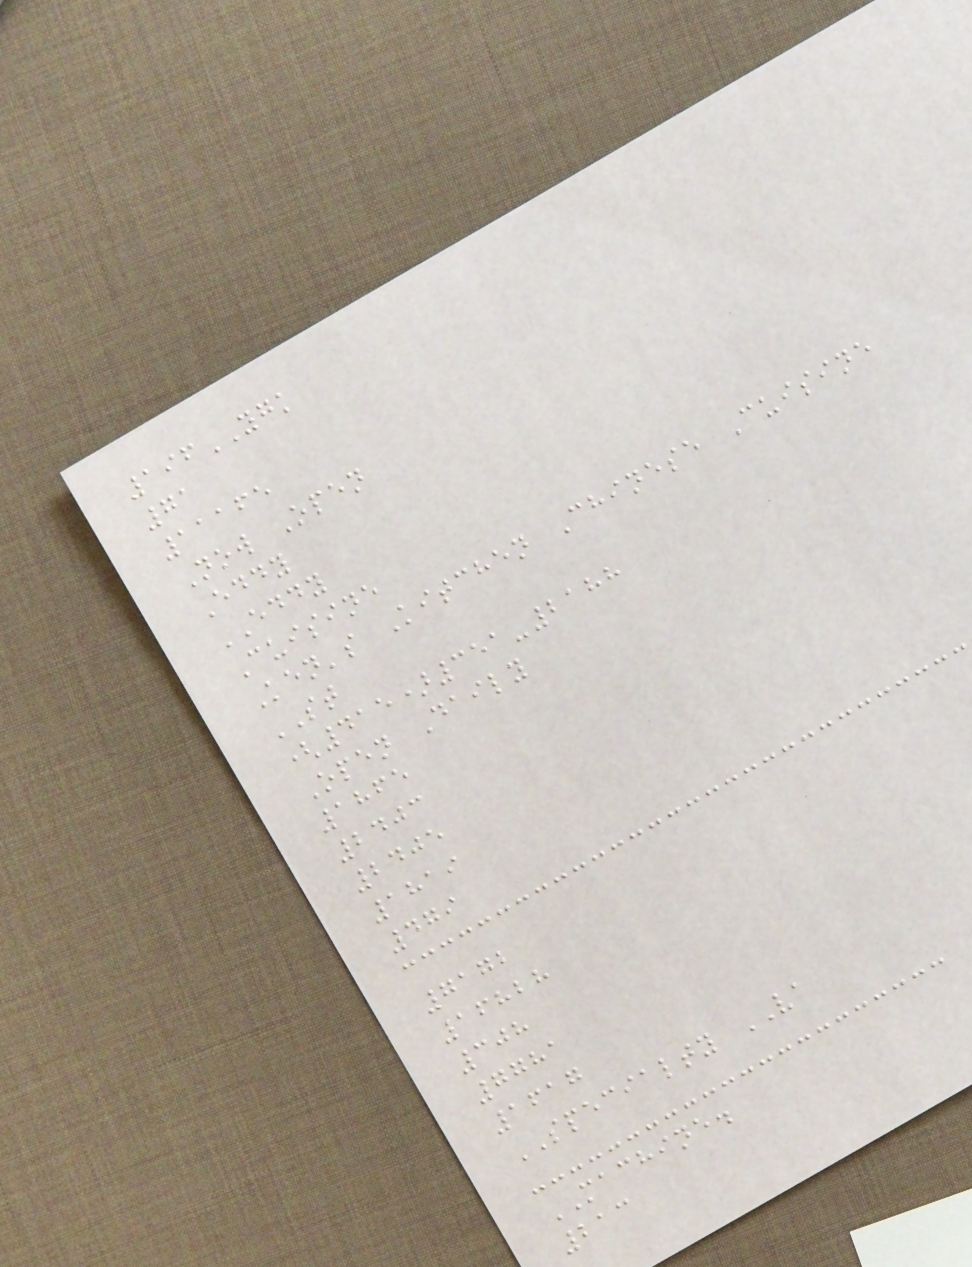196YGK
71
11165
Now Open
Eddy
EDDY
Cuisine
Ken's Kitchen Chinese Cuisine
ST
(415)351-2188
Open Daily
1865
2403
2405
1819
479
7172
16828
308
7781
1617
SPECIALTY VA
MACHINE.
213
